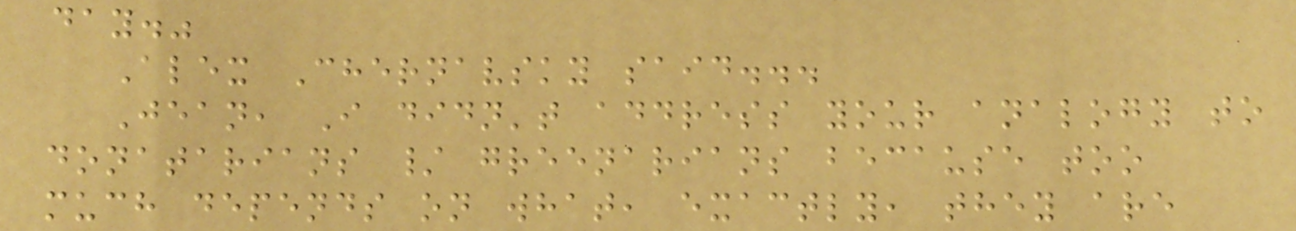day."
Alex Chernavsky said...
Jean, I didn't address your analogy to
donatarians / greenarians because too
much depends on what, exactly, they are
